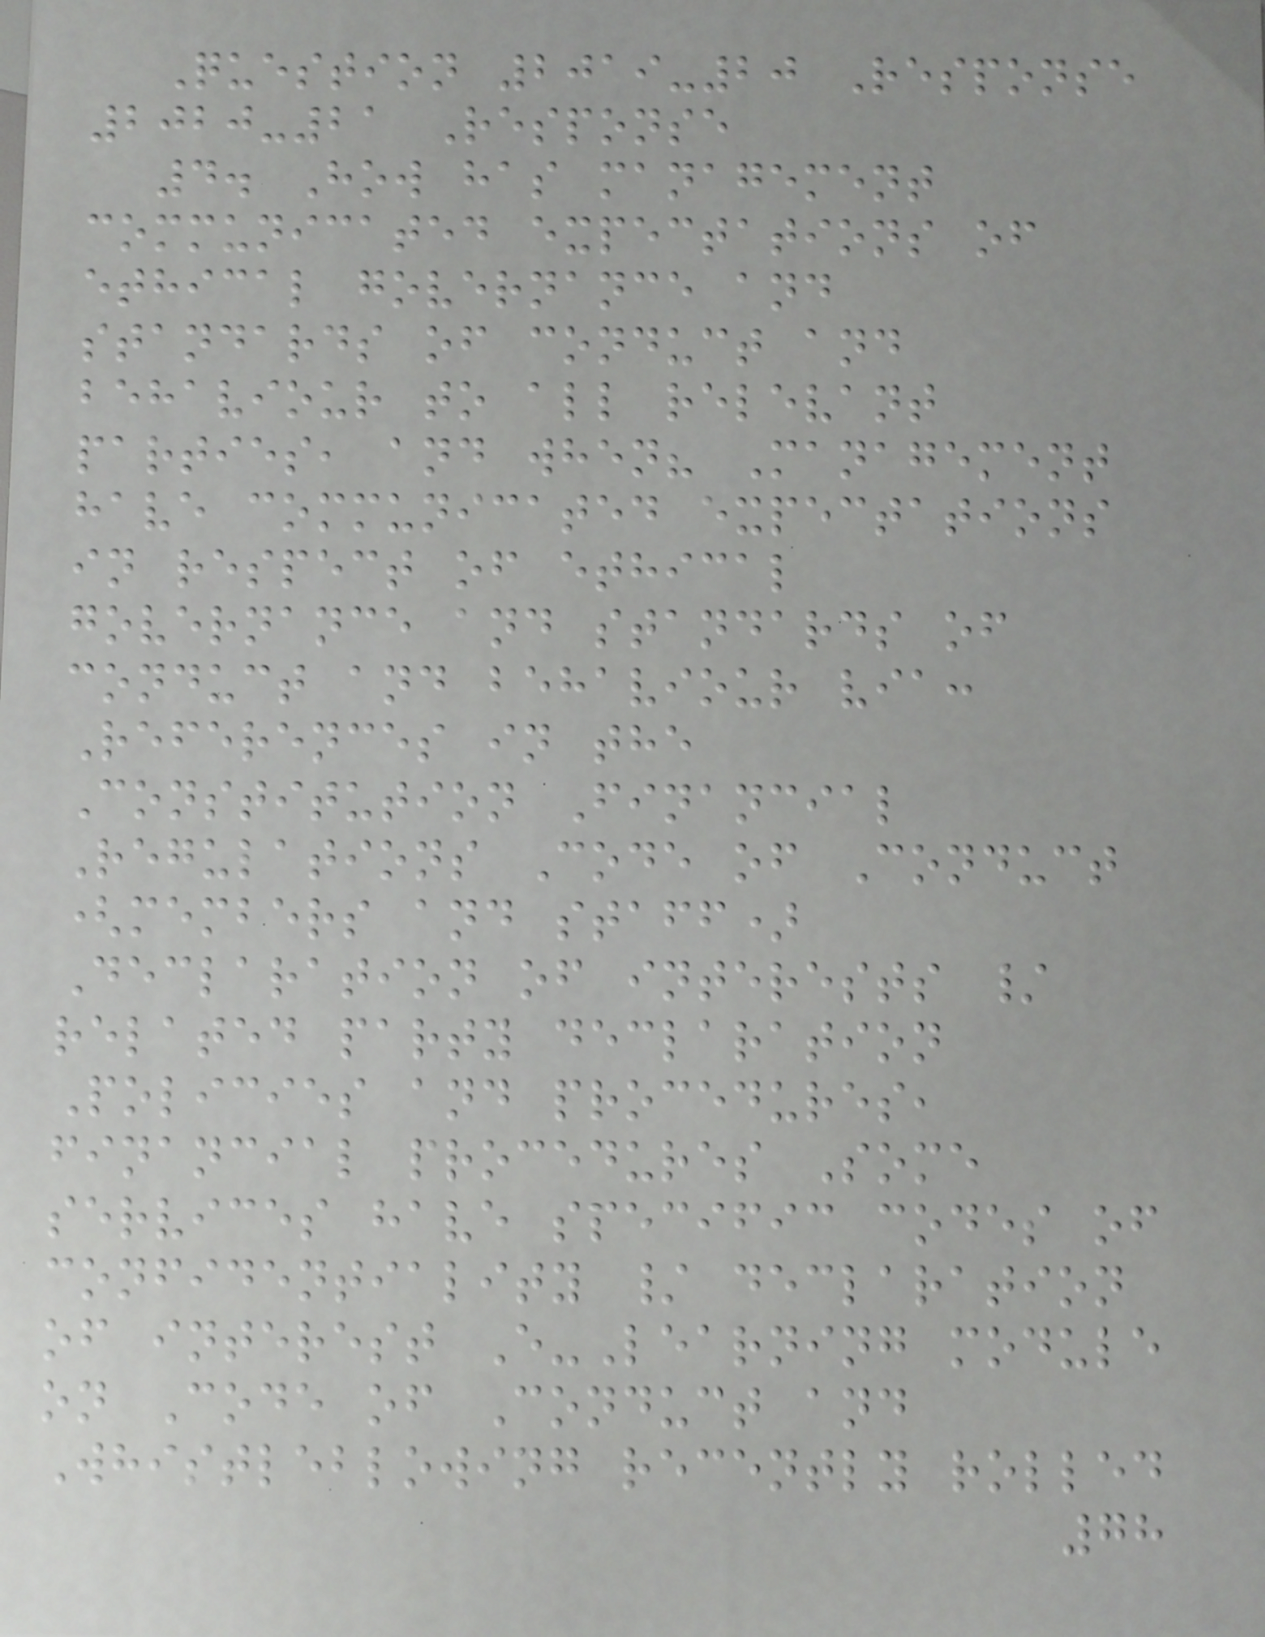Question 2019-20 Response
2020-21 Response
4. How has management
communicated expectations of
ethical governance and
standards of conduct and
behaviour to all relevant
parties, and when? Management
have communicated expectations
in respect of ethical
governance and standards of
conduct and behaviour via:
References in the
Constitution Financial
Regulations Code of Conduct
(members and staff)
Declaration of interests /
related party declaration
Policies and procedures,
financial procedures Some
services have specific codes of
confidentiality / declaration
of interest E-Learning module
on Code of Conduct and
Whistleblowing recently rolled
78
